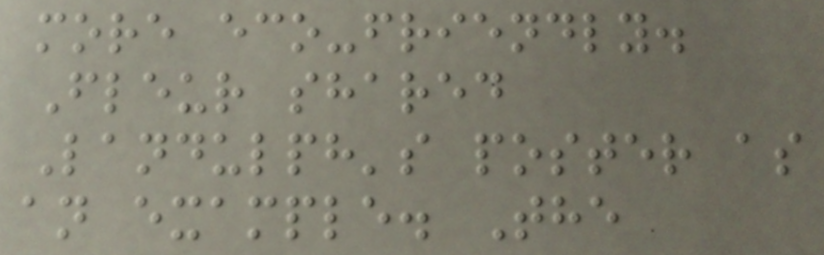more eco-friendly.
Fleur shared
Landulph's poster as
an example. The
